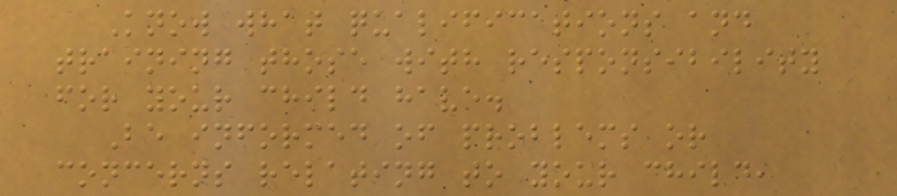Know what qualifications and
training those with responsibility
for your child have.
Be informed of problems or
concerns relating to your child,
